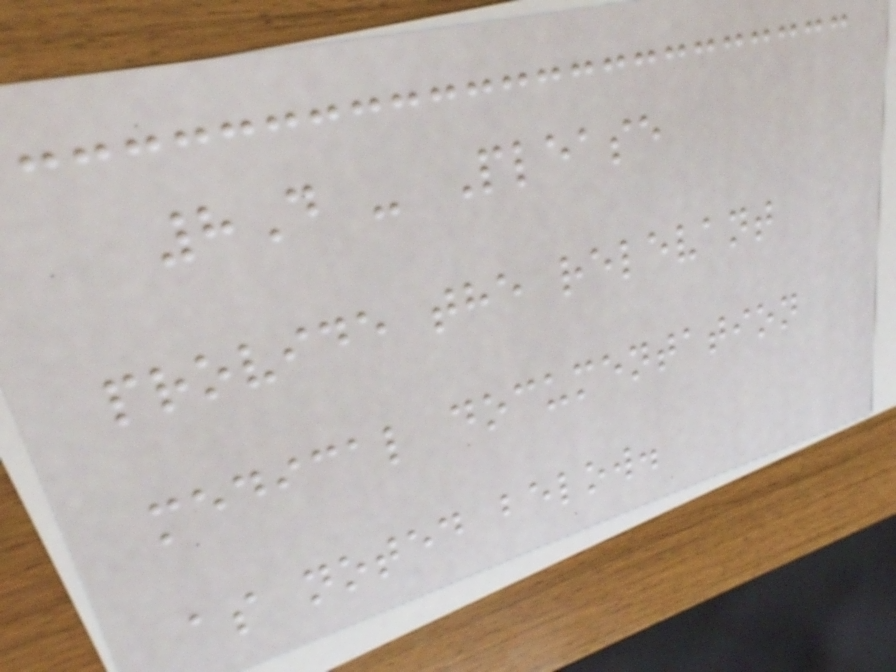8D - Please
provide the relevant
medical documentation
as noted below.
